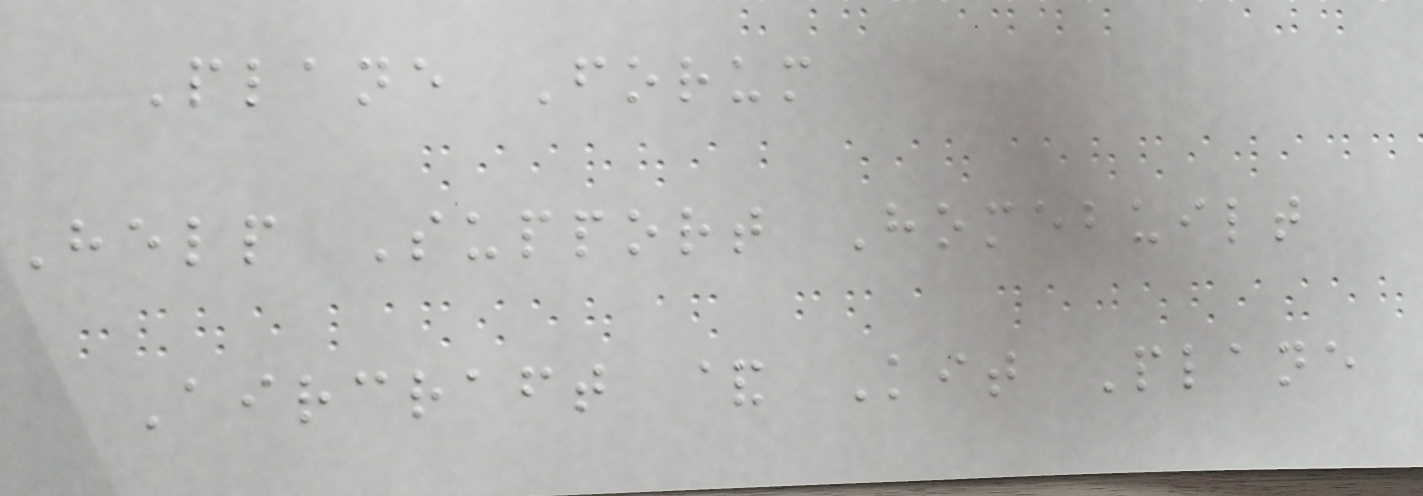Plane Forum
Help Support Homebuilt
Aircraft & Kit Plane
